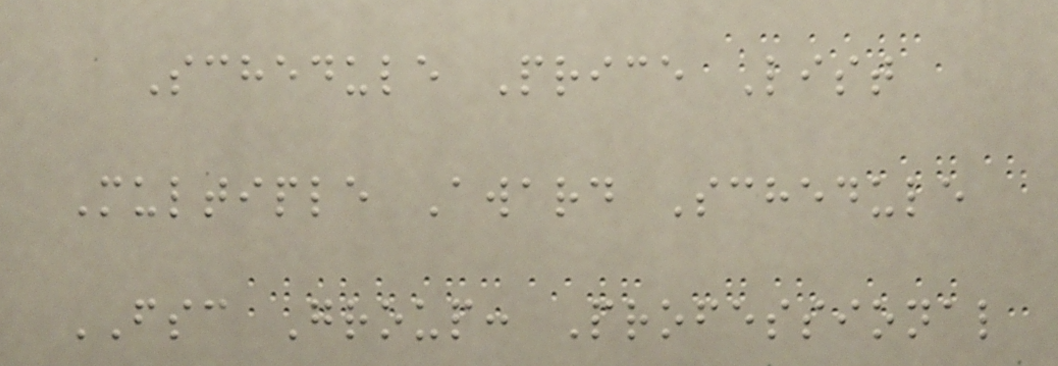Schedule Price List
Multiple Award Schedule
FSC Group: Professional
